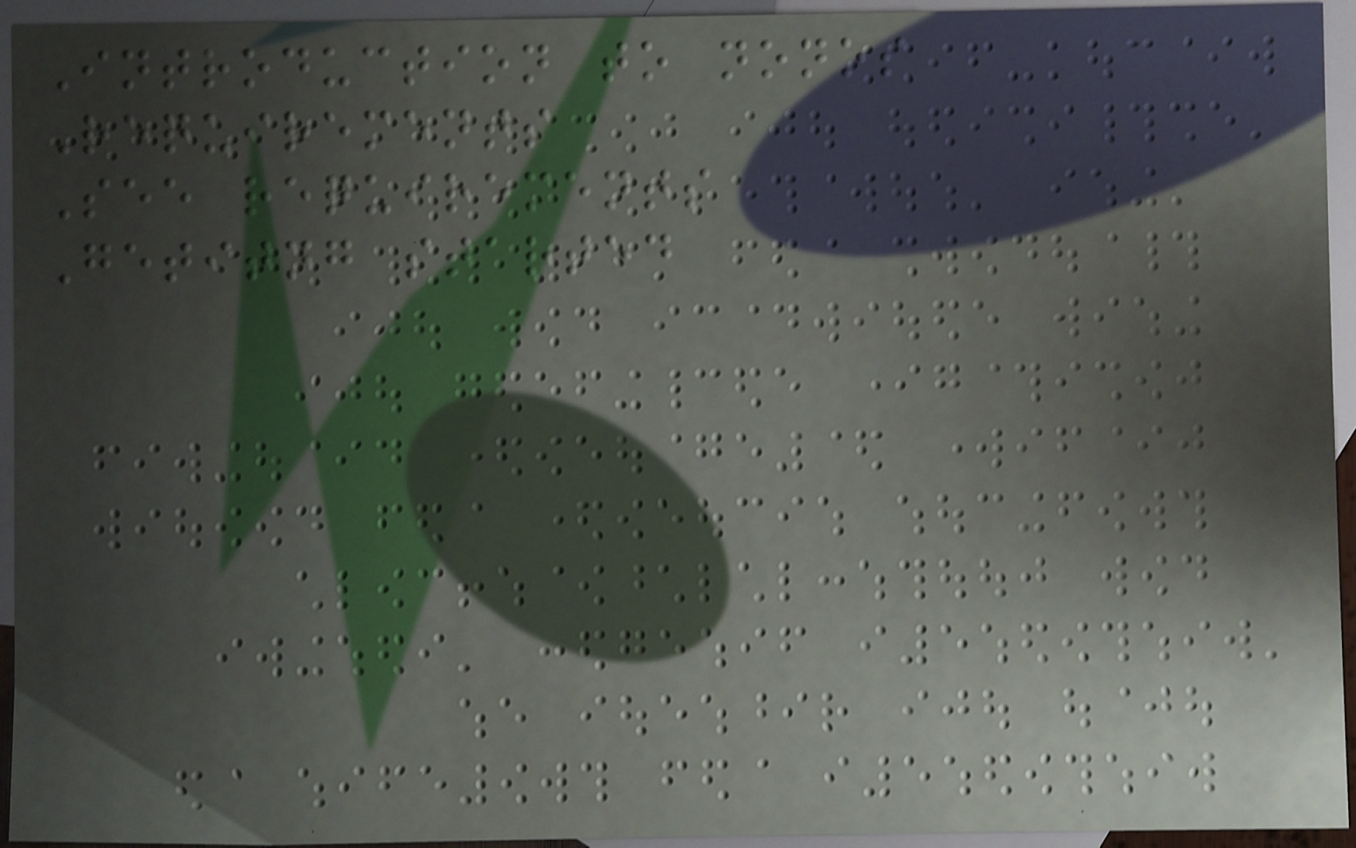Introduction to nonos
Requirements
See requirements
Getitng started
